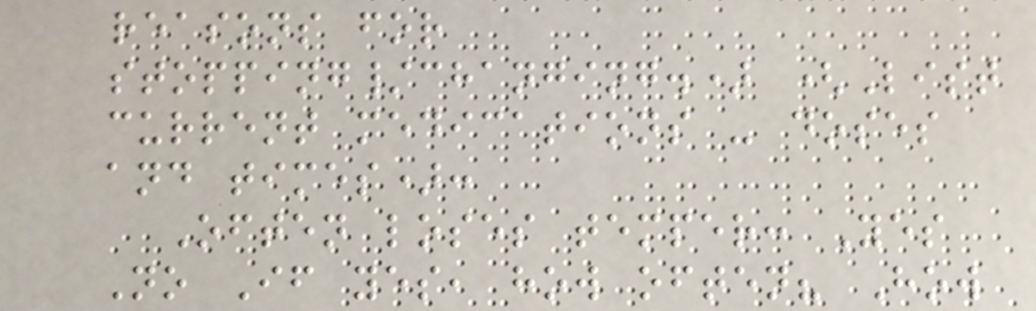reasons for
stopping/changing.) (List
current medications - doses
and times):
Often loses temper: Yes
No If yes, how often? How
